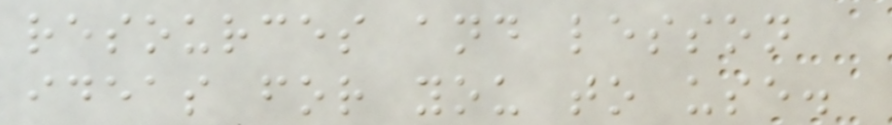resources and lesson
ideas for you to use.
